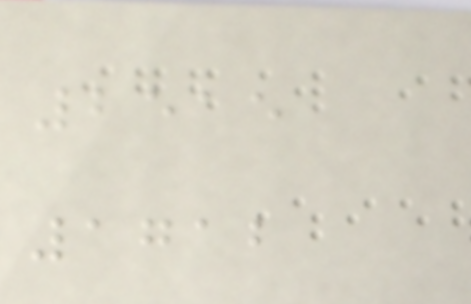2515
1712
